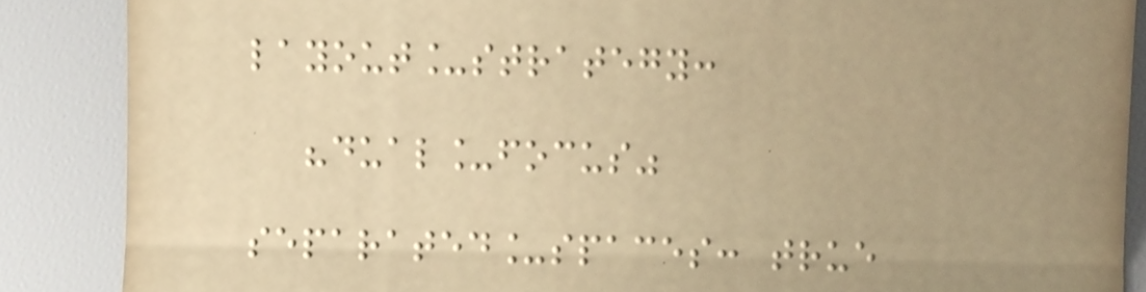layout_strategy:
"dual_focus"
separated_spaces: true
